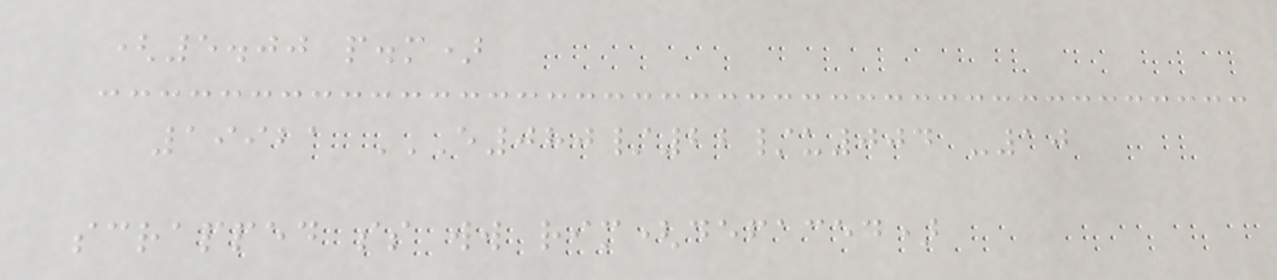(5.00 p.m)
19921 E080/22/U004 -10
SCRAPPED SS WW RIM(DEFACED)
